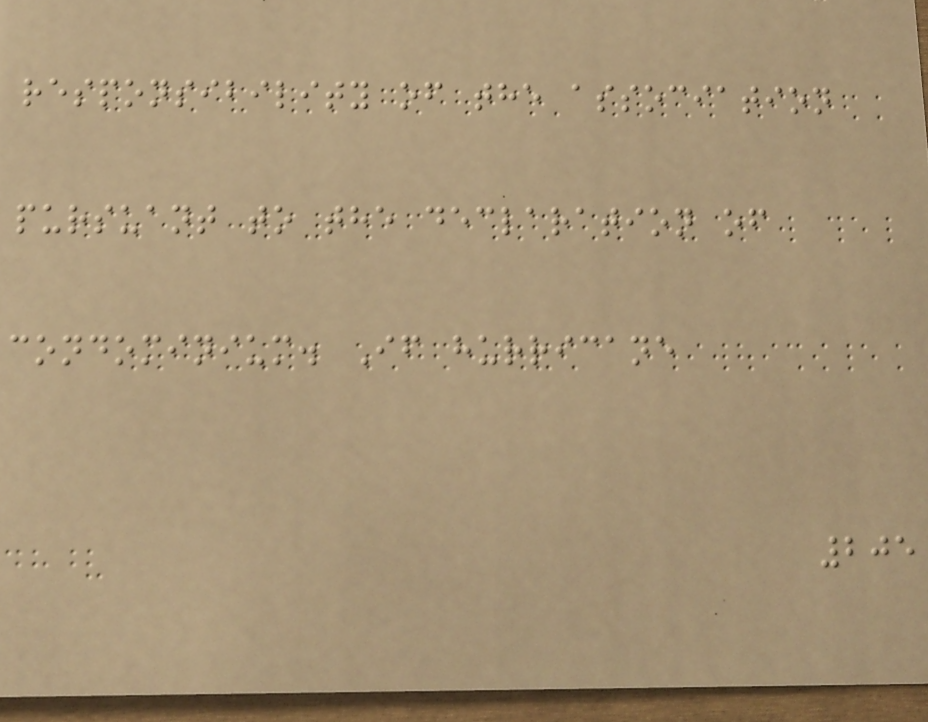responsibility of the association
pursuant to the declaration of
condominium. If hurricane
205
